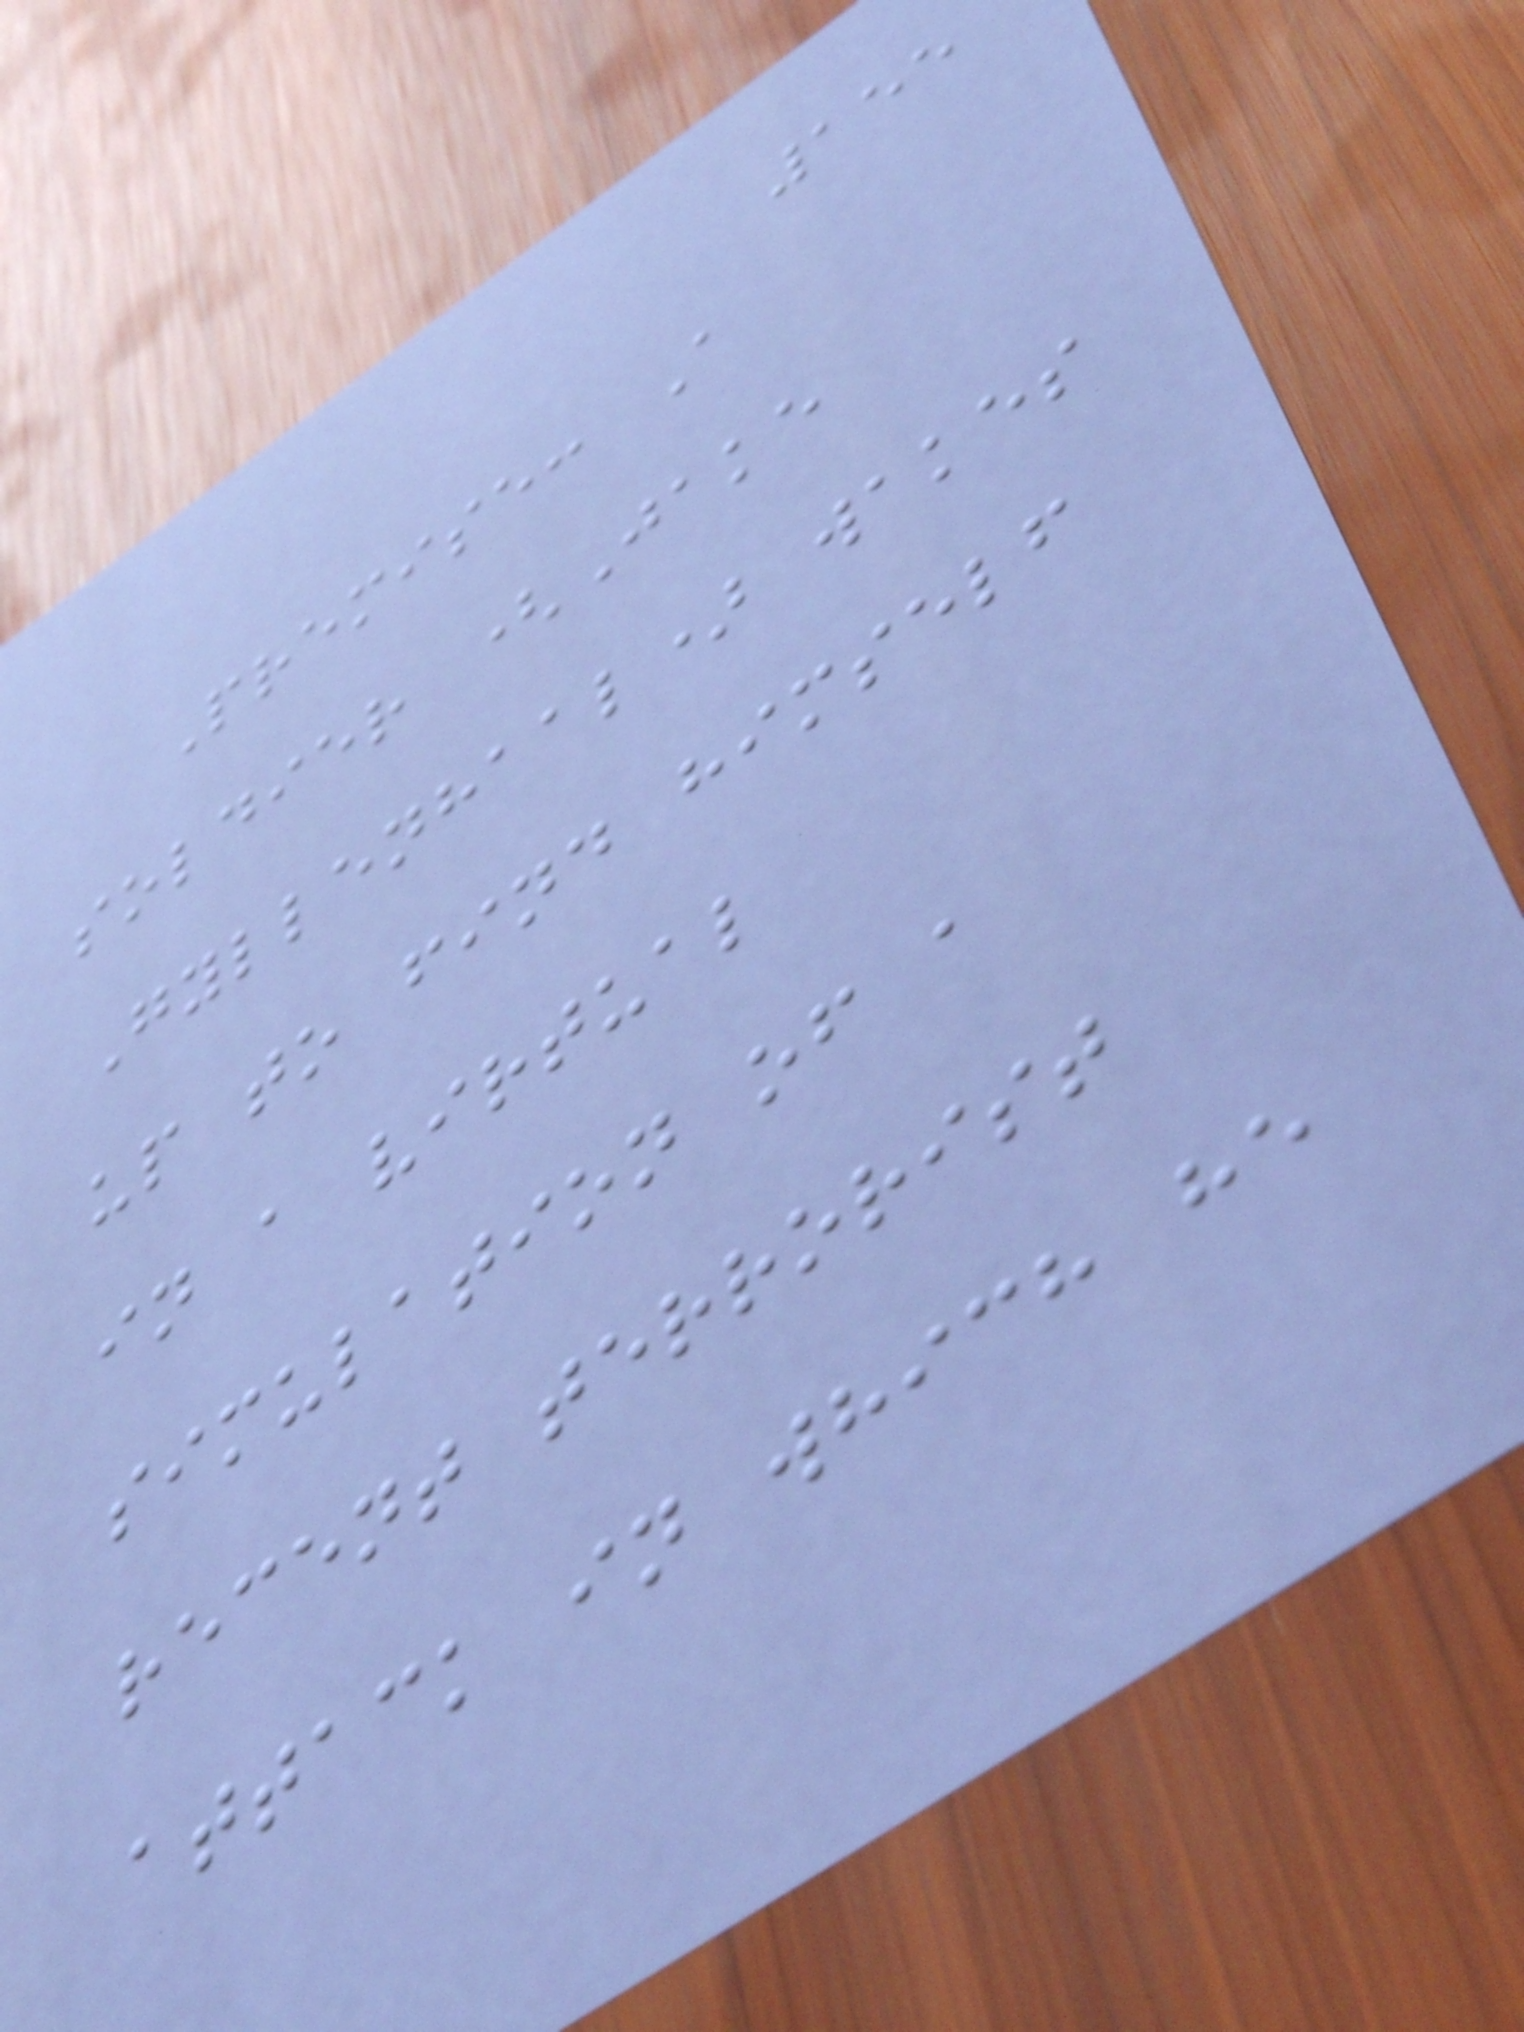155
Premise: A
soldier (Jake
Gyllenhaal) wakes
up to find himself
in a virtual
simulation of a
recent terrorist
attack in which he
